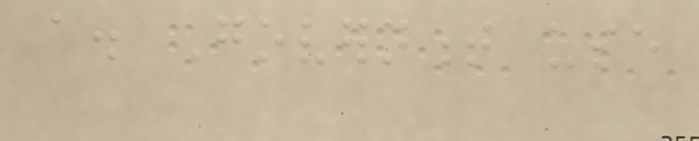a. Government use
